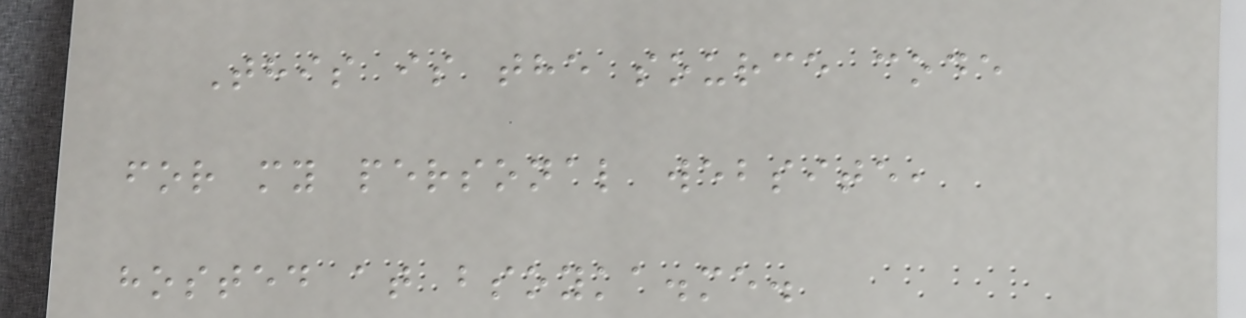This is the source code
for my personal website,
hosted at bsoyka.me.
